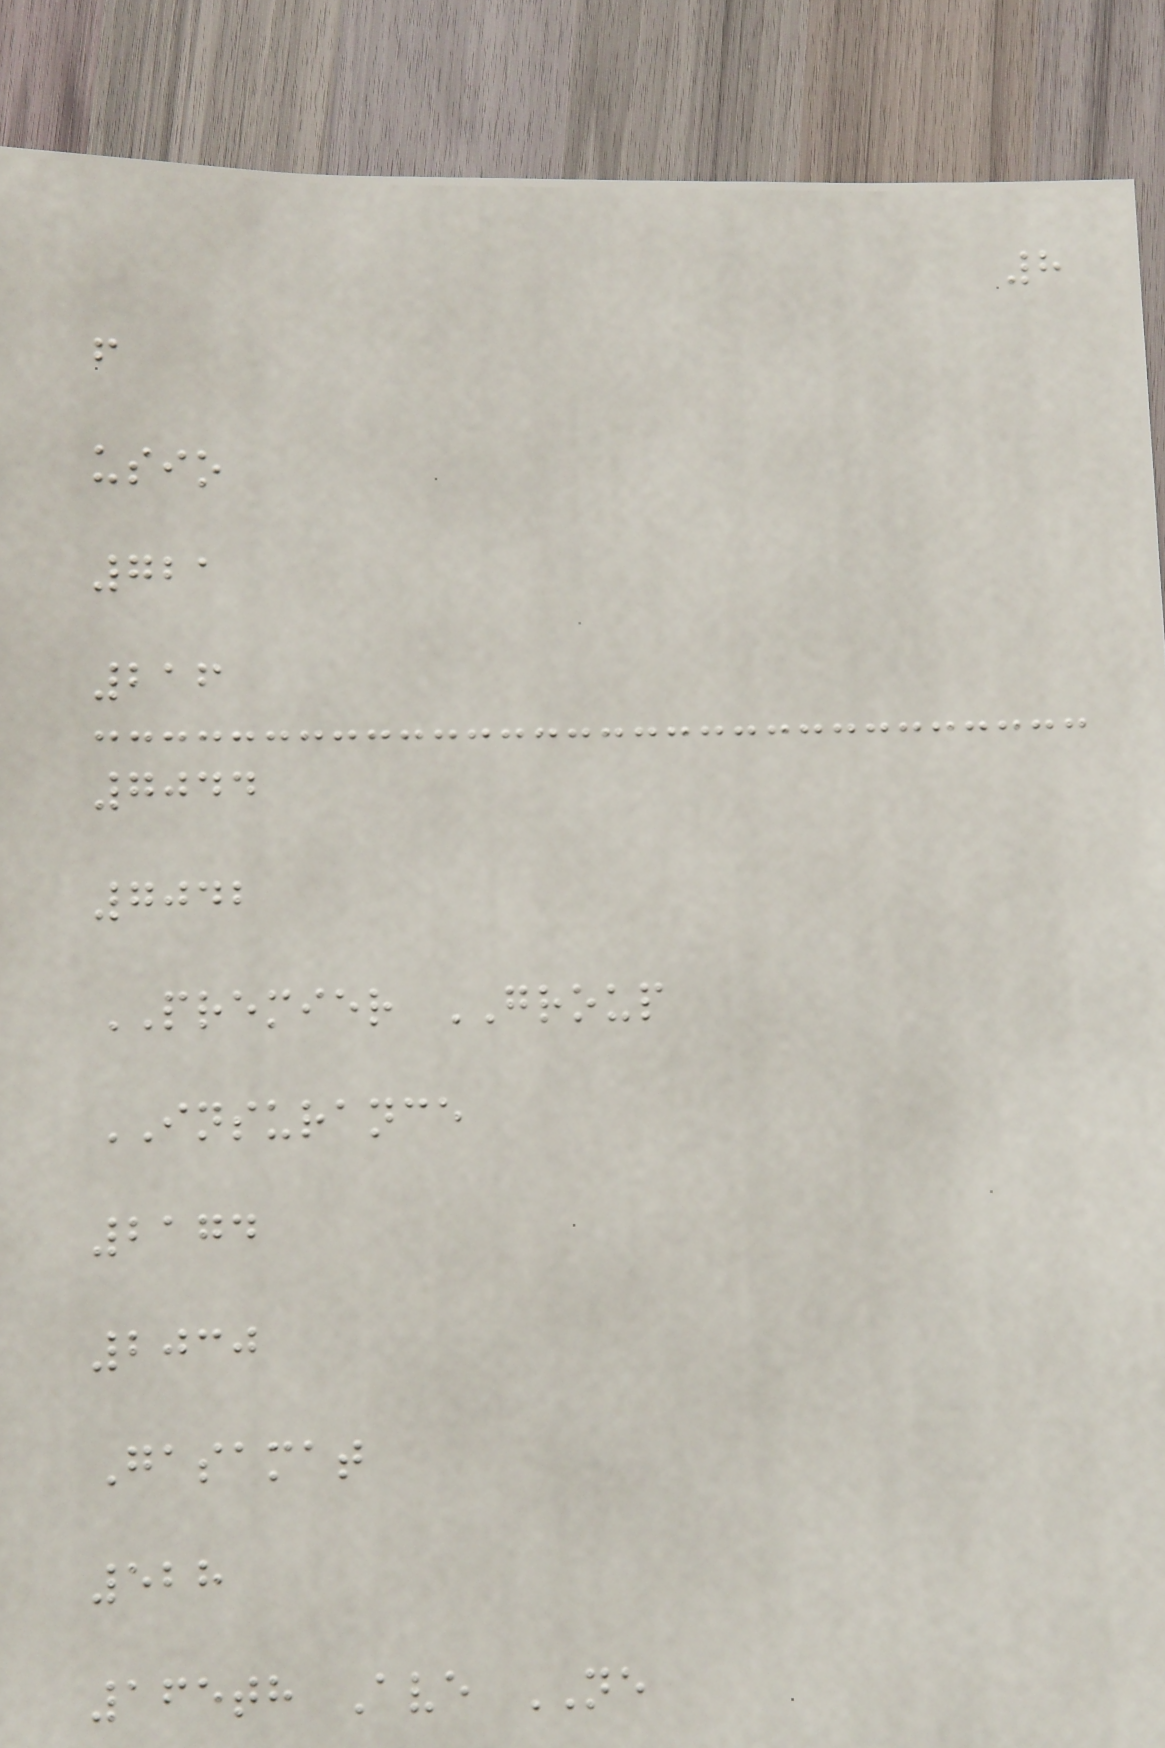8
f
usio
721
216
7044
7042
PREMIER GROUP
INSURANCE
2174
2030
Gasamat
528
165th Ave NE
